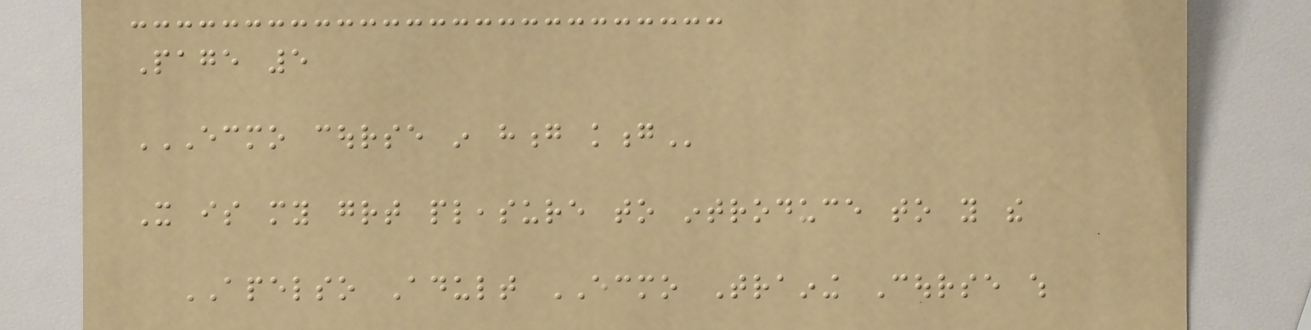Page 5
ECMO COURSE IN HONG KONG
It is my great pleasure to introduce to you the
APELSO Adult ECMO Training Course which
